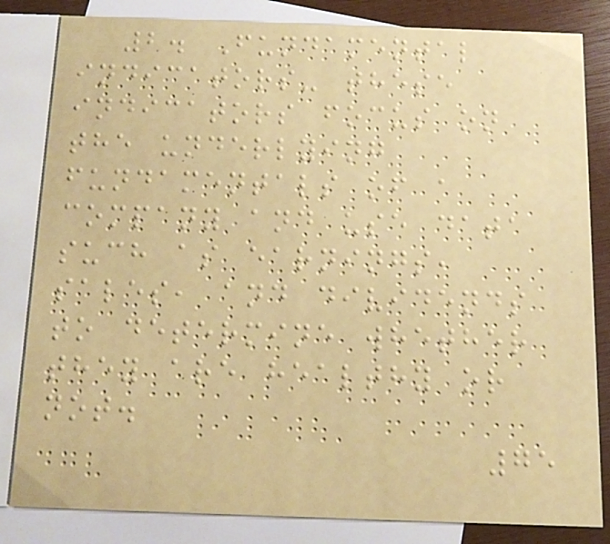2. Fundamental
indicators- these
indicators focus on
the underlying
fundamentals of a
company and use data
such as earnings,
sales, and dividends
to determine whether
they are healthy or
not.
75
